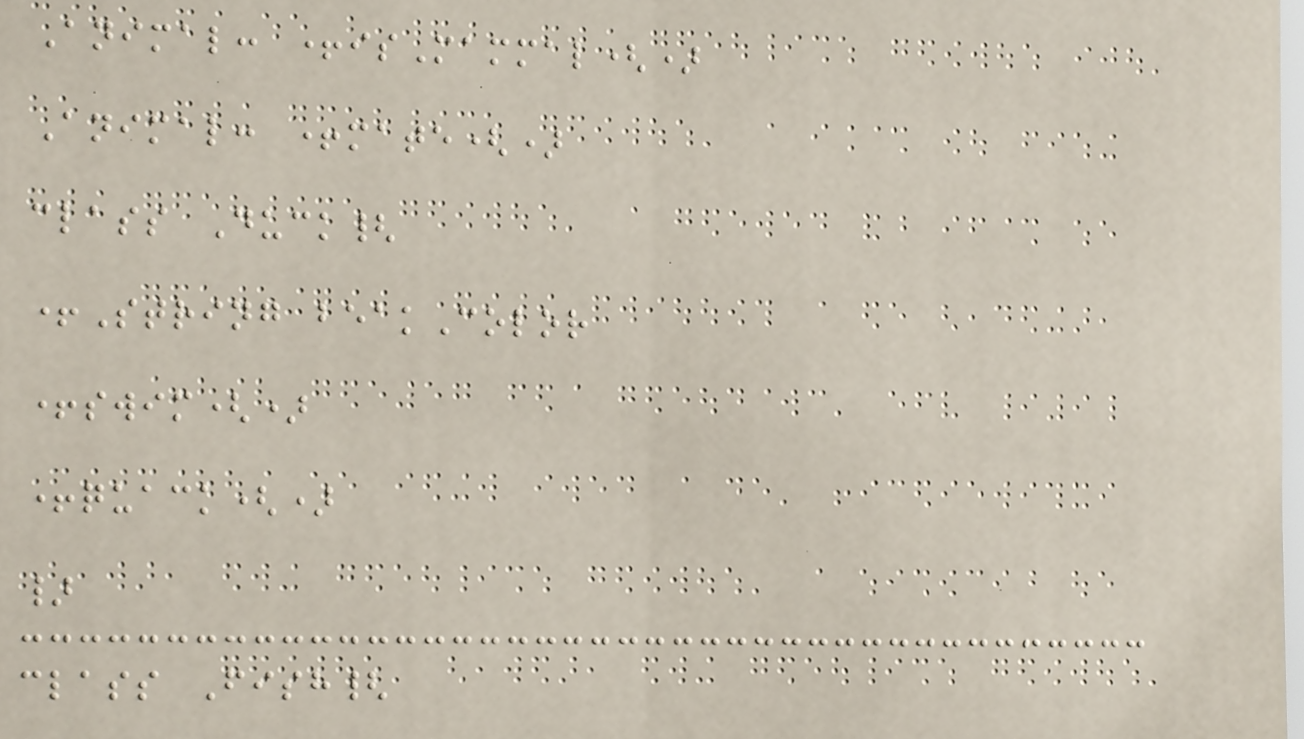Animal: +isMammal()
Animal: +mate()
class Duck{
+String beakColor
+swim()
+quack()
}
class Fish{
